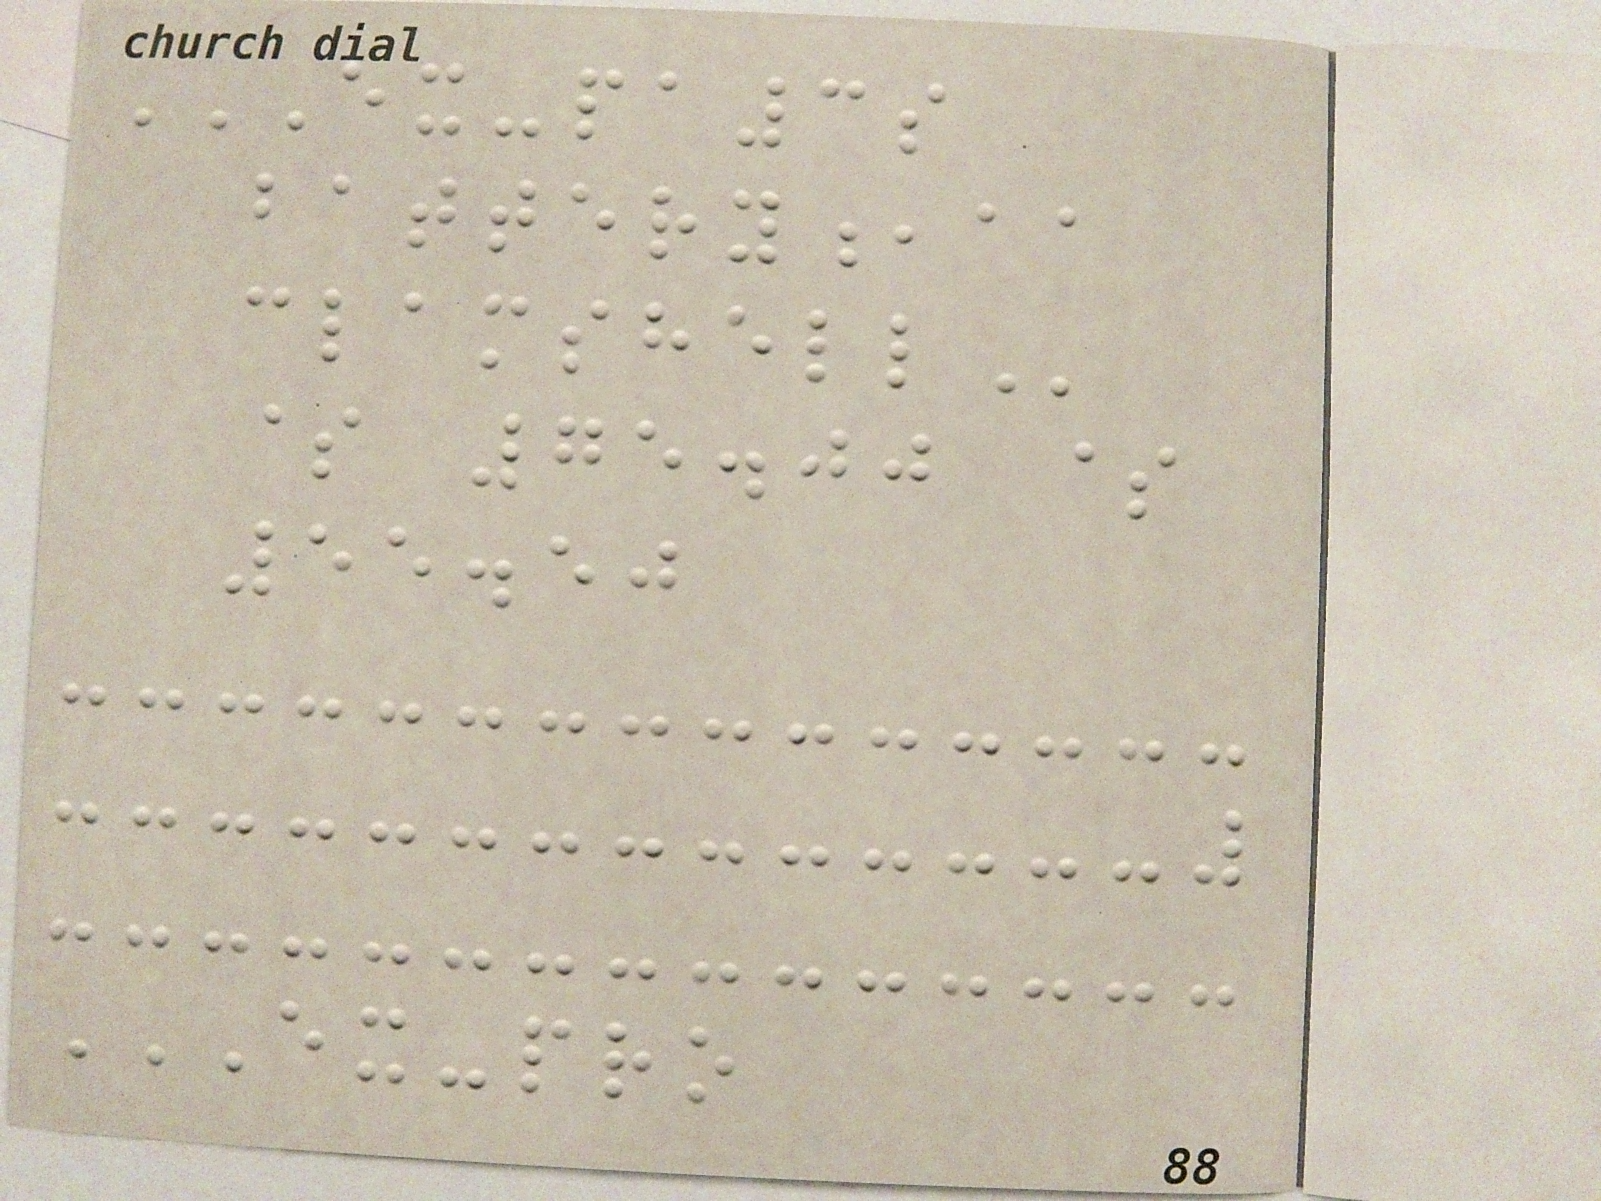EX-PA3S
BATTERY,AA
CLAMSHELL
$ 75.00 $
55.50
EX-PRO
